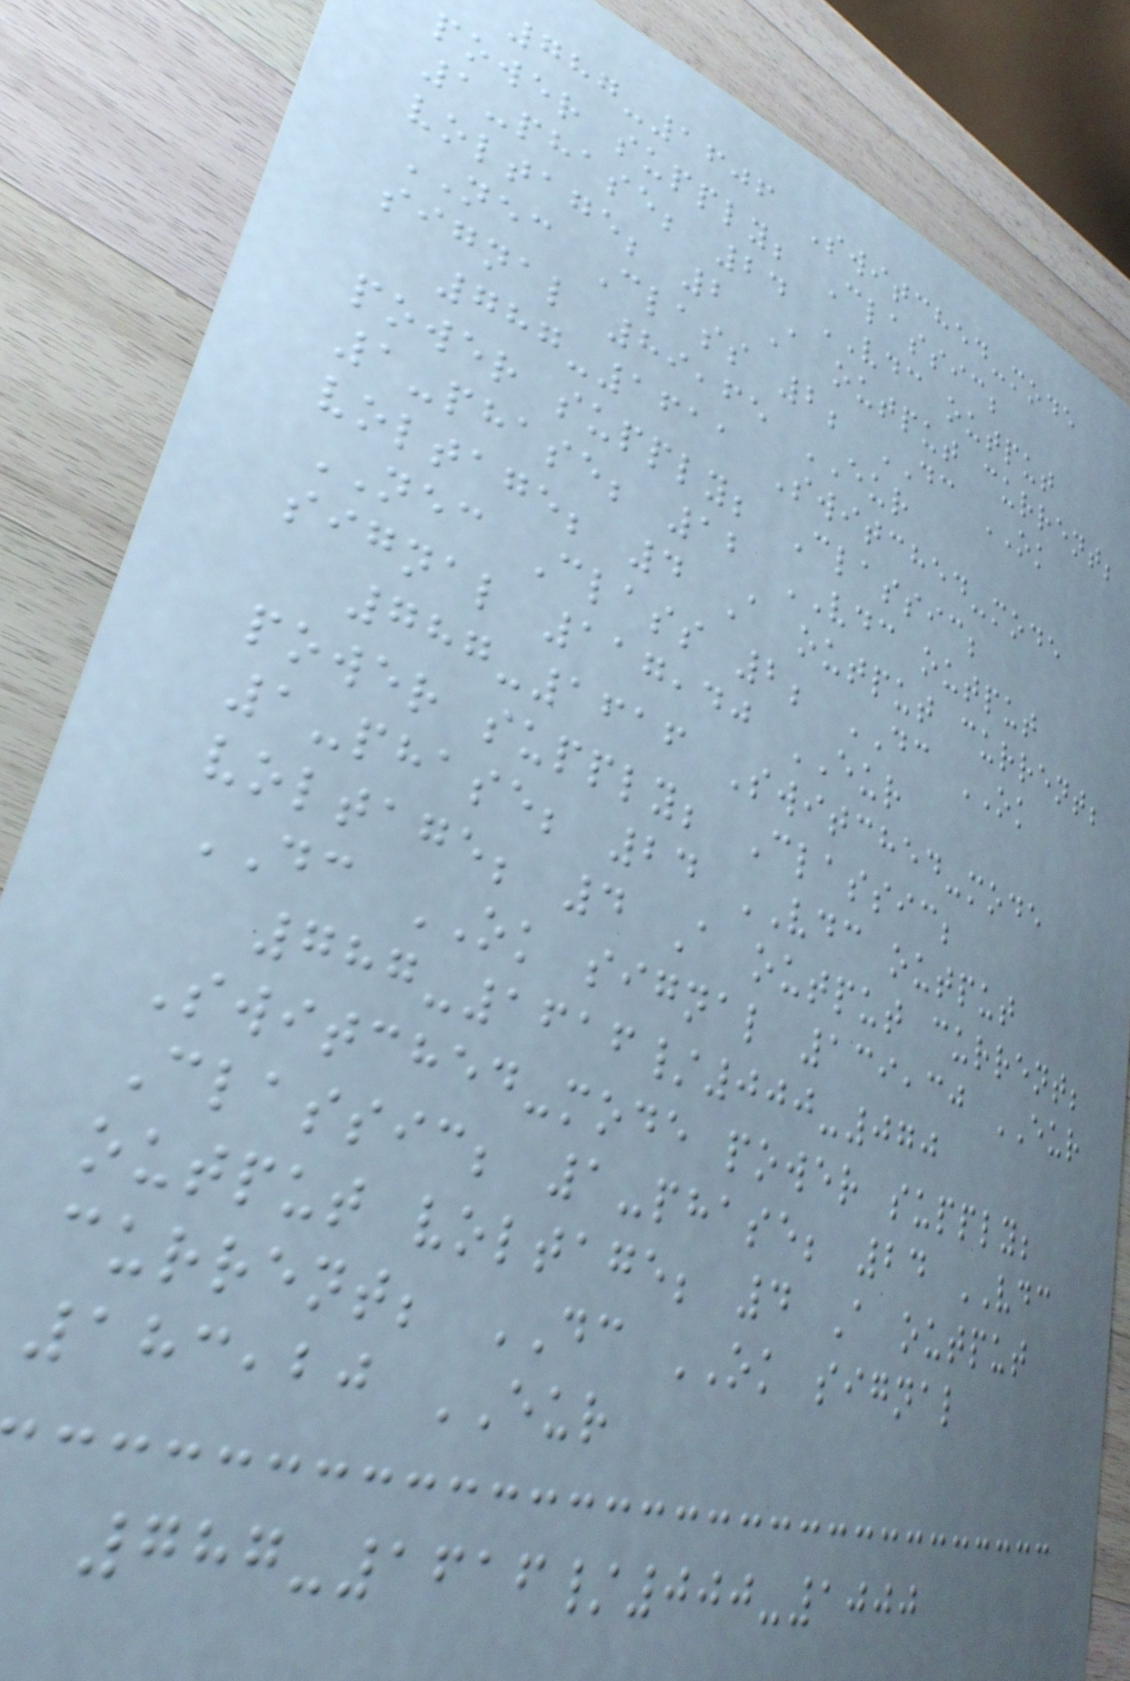787-1606 Switched-mode
power supply; Classic;
1-phase; 24 VDC output
voltage; 2 A output current;
NEC Class 2; DC OK
signal 89,65 EUR
787-1611 Switched-mode
power supply; Classic;
1-phase; 12 VDC output
voltage; 4 A output current;
NEC Class 2; DC OK
signal 117,40 EUR
787-1616 Switched-mode
power supply; Classic;
1-phase; 24 VDC output
voltage; 4 A output current;
DC OK signal 139,30 EUR
787-1616/000-070
Switched-mode power supply;
Classic; 1-phase; 24 VDC
output voltage; 4 A output
current; DC OK signal
183,20 EUR
787-1616/000-1000
